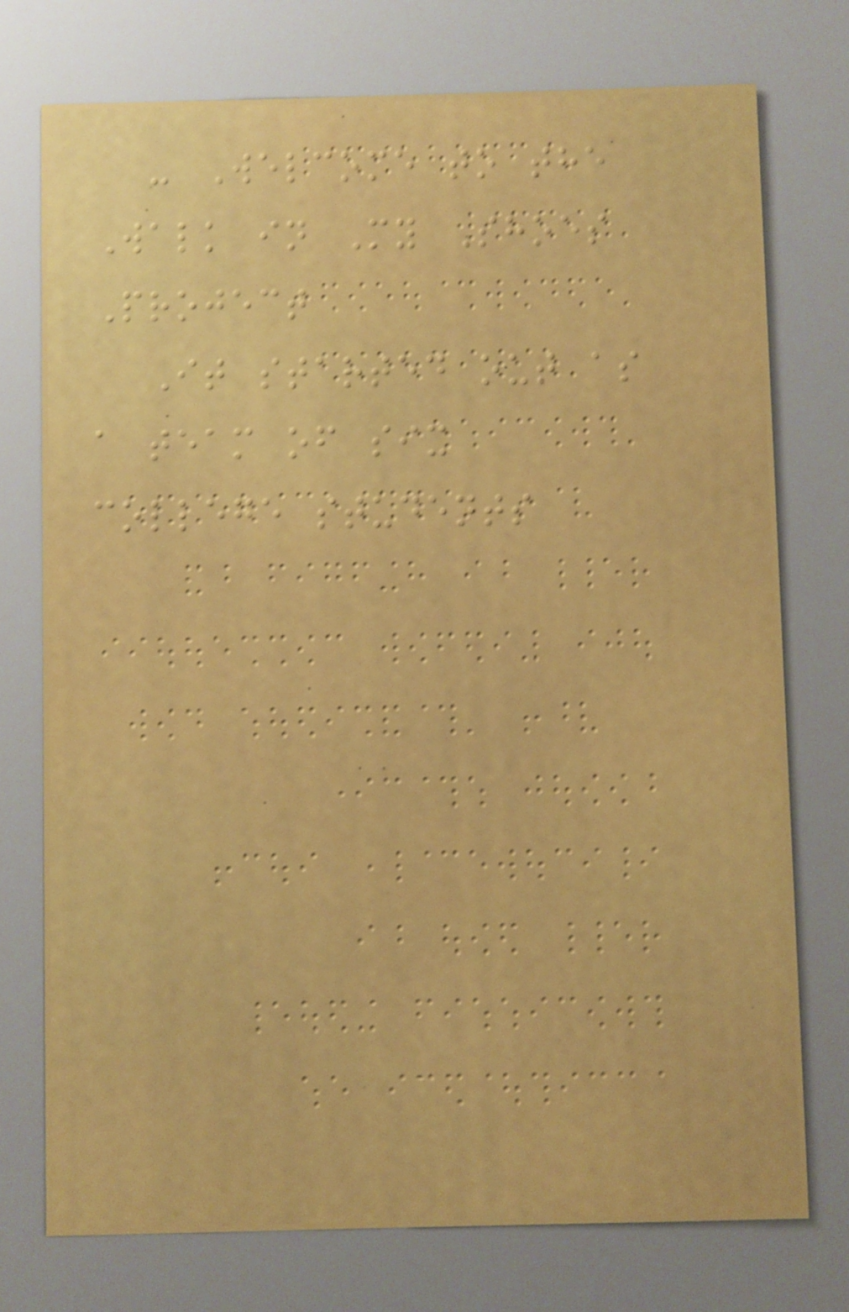- Welcome to the
Walk in My Shoes
Project
It started out as
a team of six
college students
